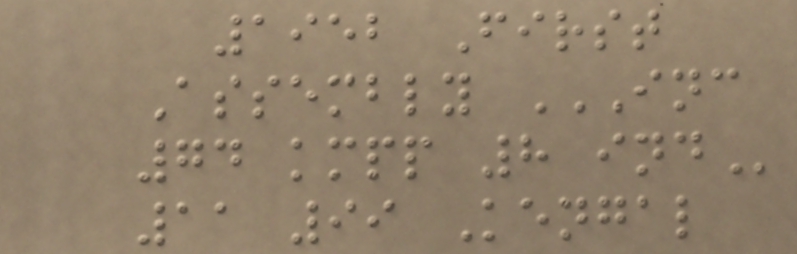1952 First
Assembly INC
74 KMPP 8 IND
11 99 Kengal
